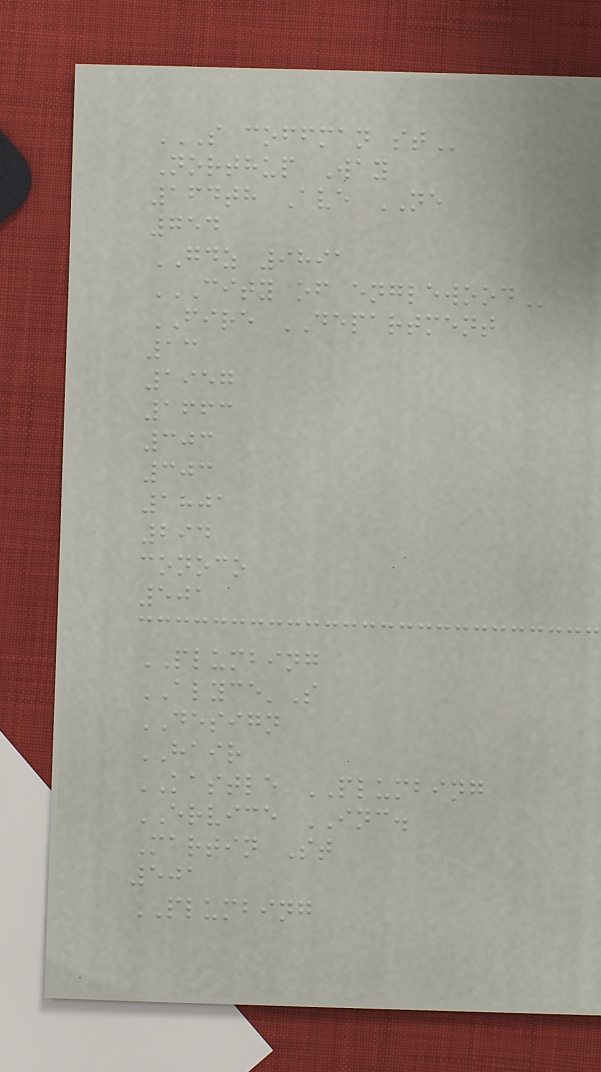S COFFMAN ST
Northup Way
164th Ave NE
754
GDZ 9891
CITY OF ENGLEWOOD
FIRE DEPARTMENT
13
1957
1663
303
303
1801
294
conoco
501
PLUMBING
ALYCE'S
DESIGN
HAIR
KASTLE PLUMBING
ERVICE INC.
Martin St
501
PLUMBING
